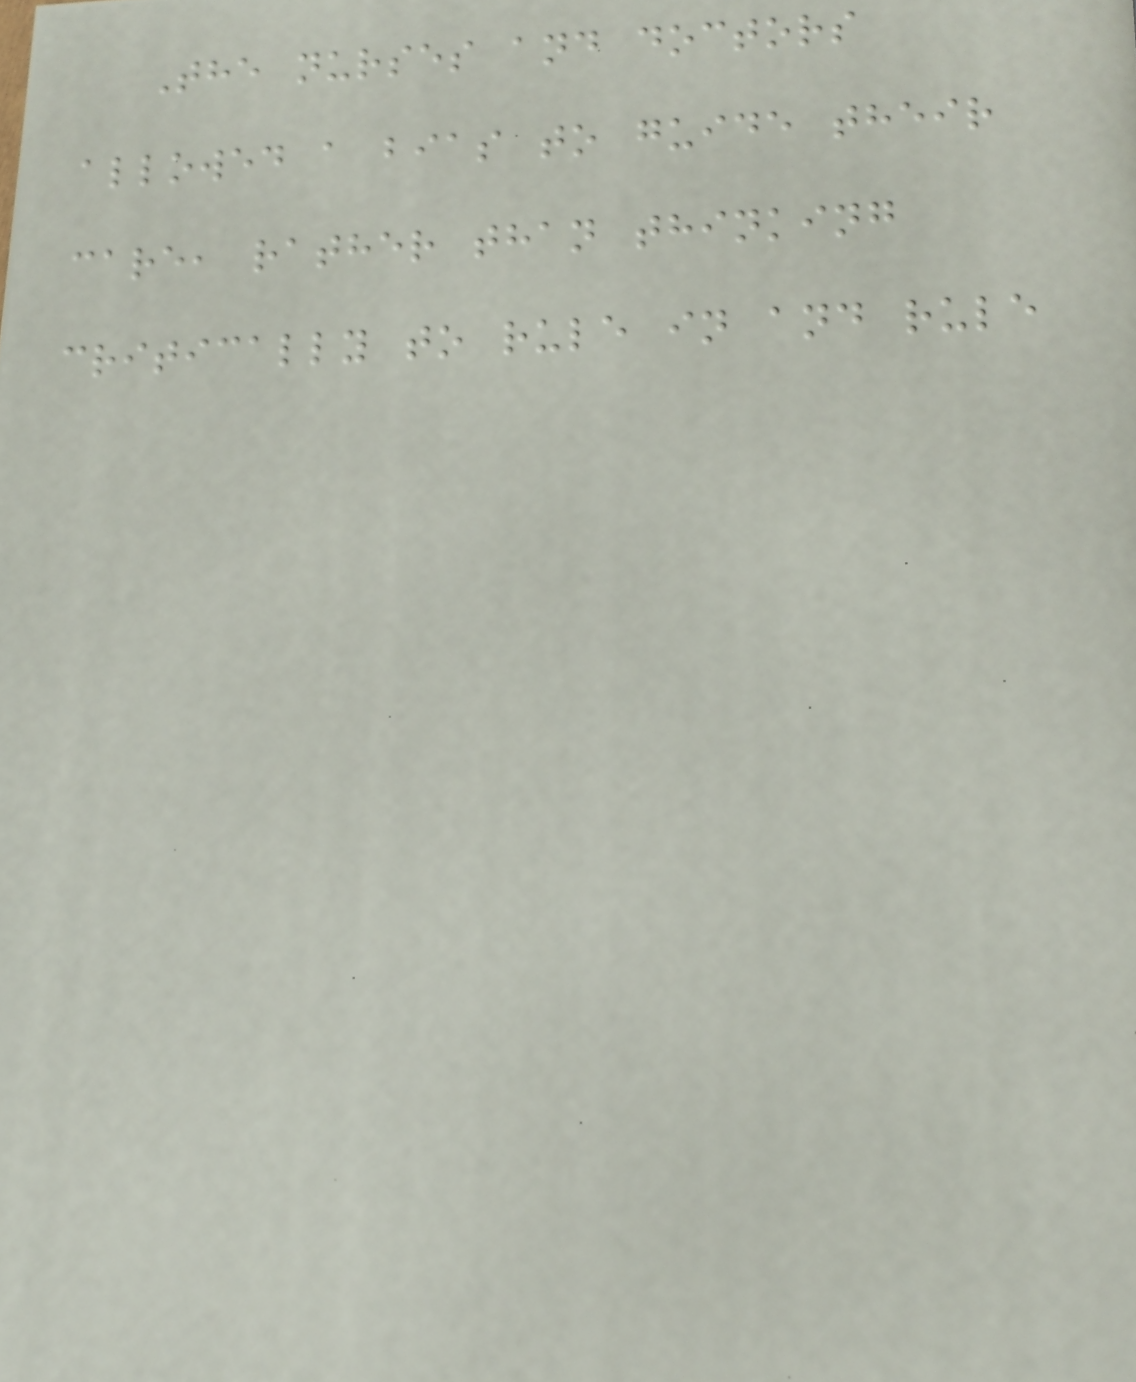The nurses and doctors
allowed a bias to guide their
care, rather than thinking
critically to rule in and rule
